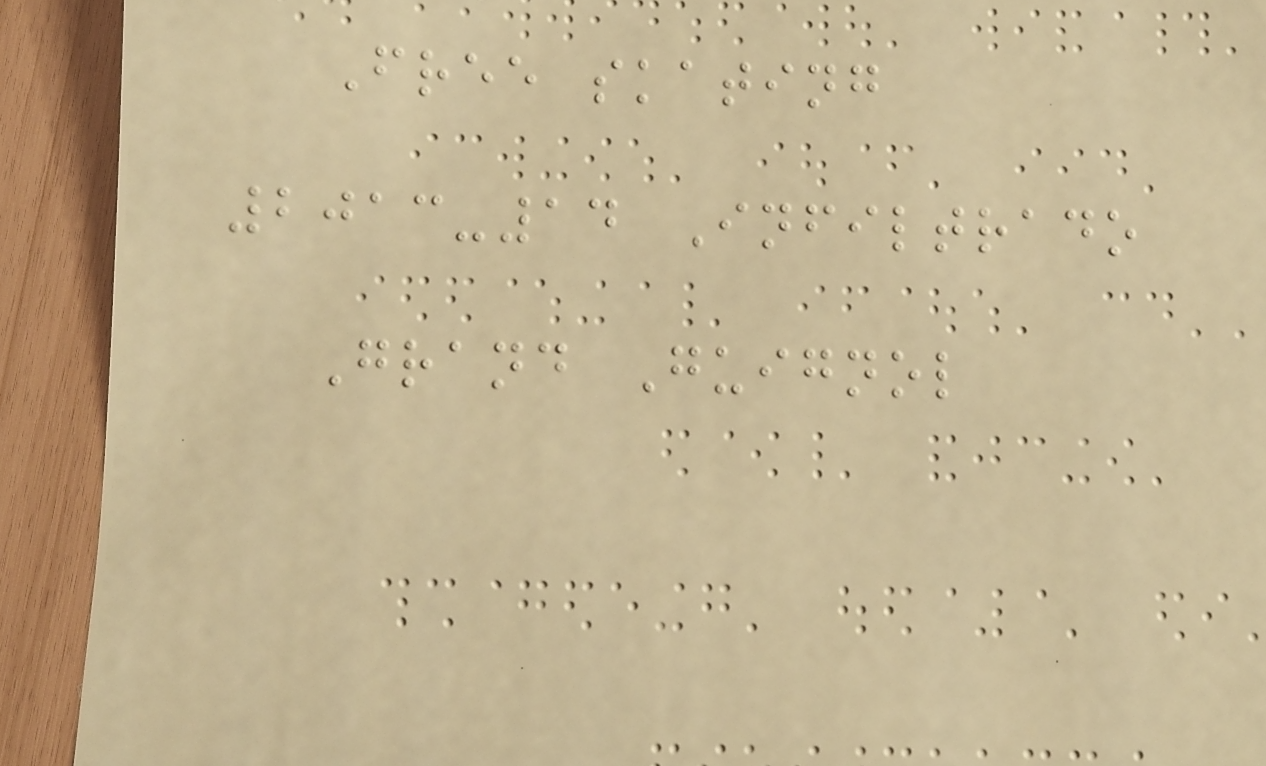Free skating
2013-14 Infiltrado
Grand Guignol
